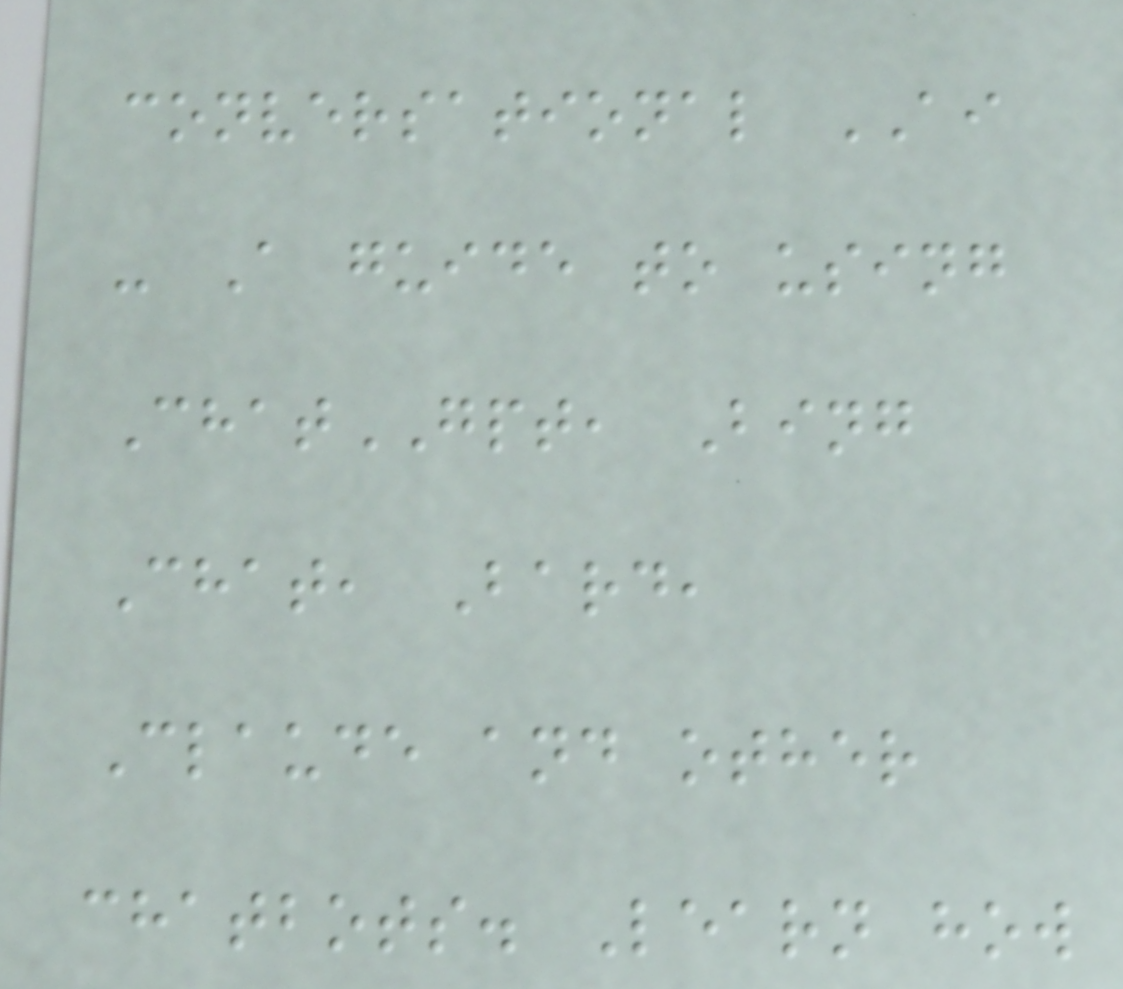conversational AI
- A guide to using
ChatGPT, Bing
Chat, Bard,
Claude and other
chatbots. Learn how
